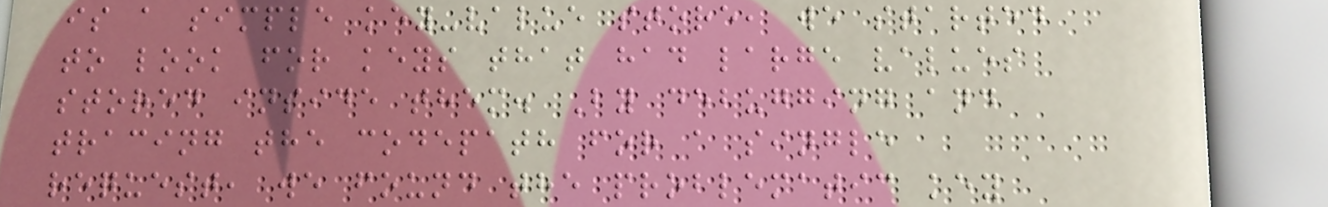is a simple key-value store, we started
to look for keys that had large values
stored inside them. By debugging and
tracing the codepath for a single
request, we found the problematic key
